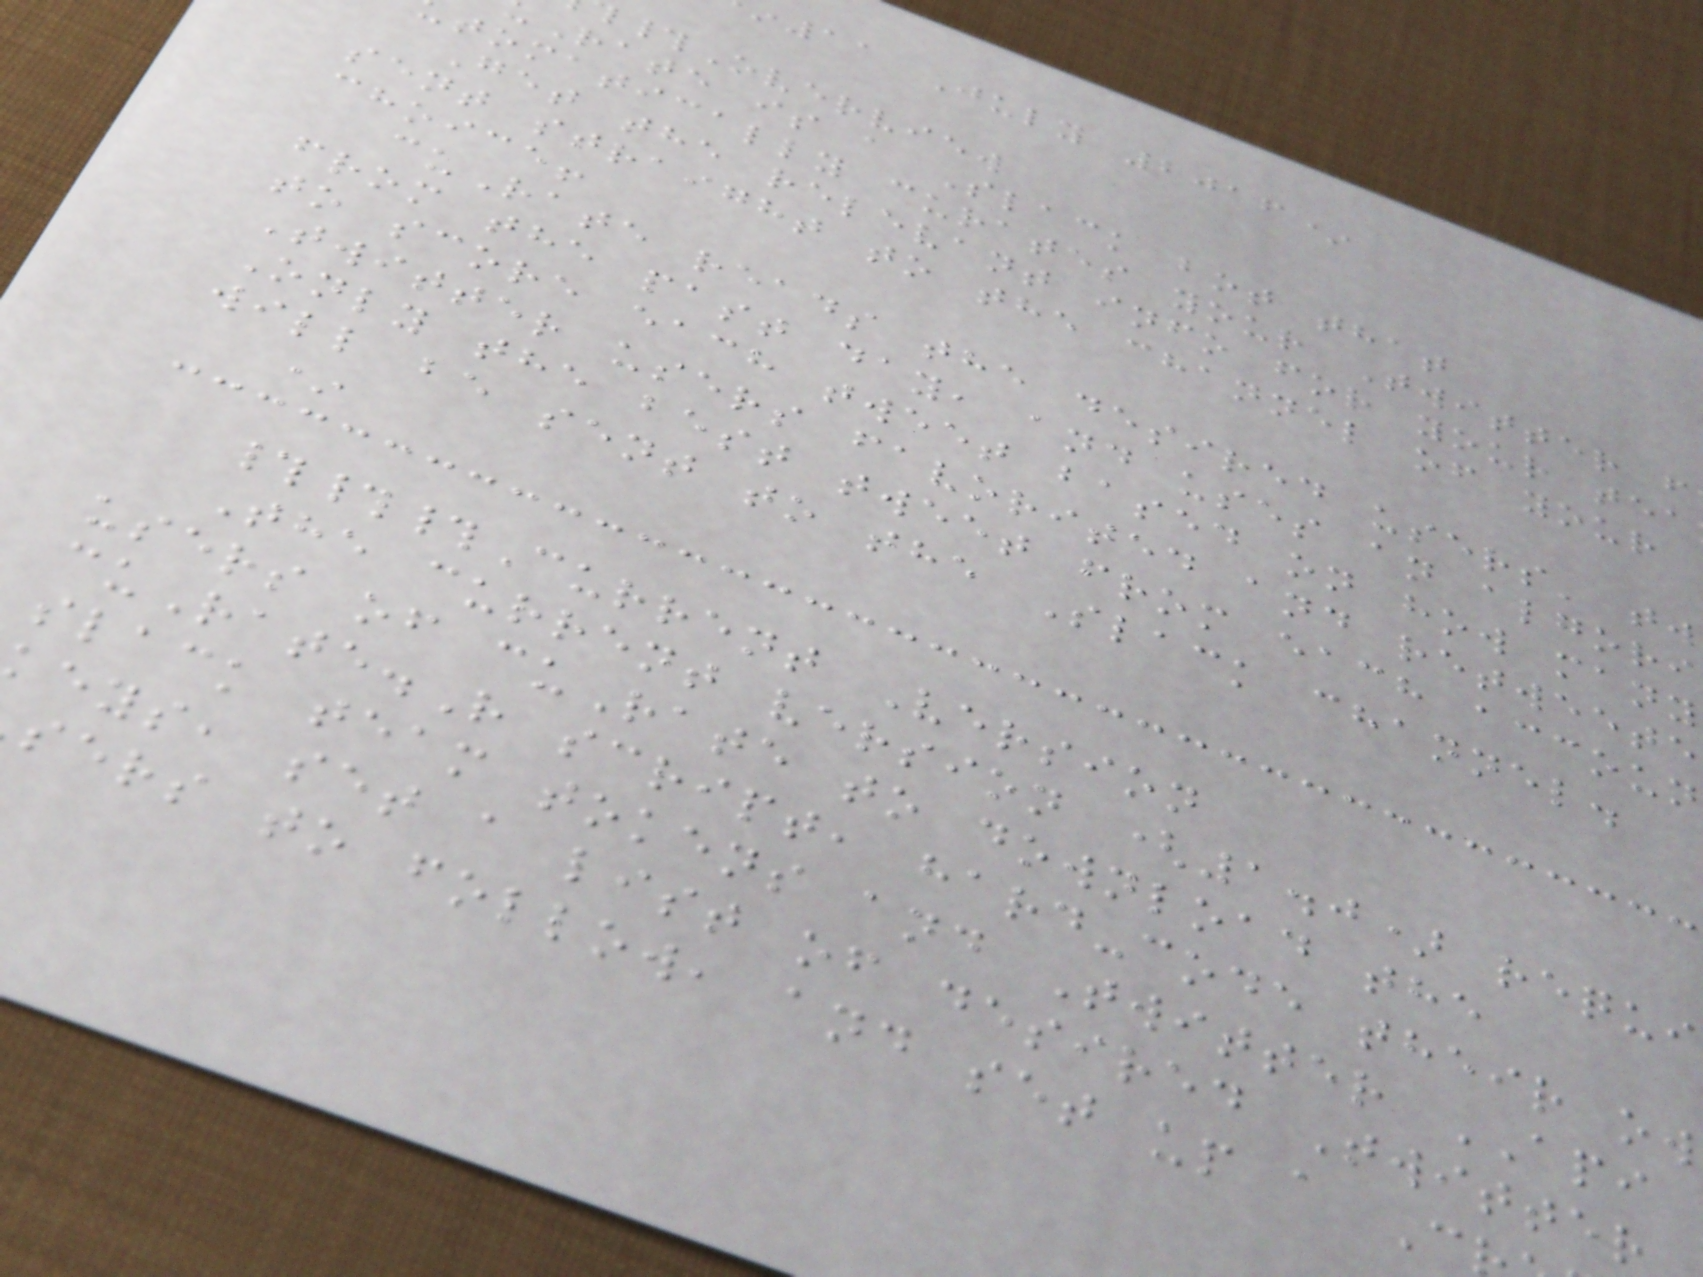11 July 2016*
#Overview
Rate is a Slack bot that
tomatically curates your Twitter f
Get the relevant info for your tea
sent straight to the channel of your
choice!
cuRate reads the desired users' tw
from the past day, and uses an algori
to score each tweet based on how many
Twitter users favorited and retweete
Only the best tweet from each accoun
will be sent to the Slack channel.
*
###Current Version
The current version (1.0) requi
users of cuRate to download the
cuRate.R script, hard-code their ow
slack team tokens and Twitter API
keys, set a list of desired Twitter
sers to follow, and set up a C
